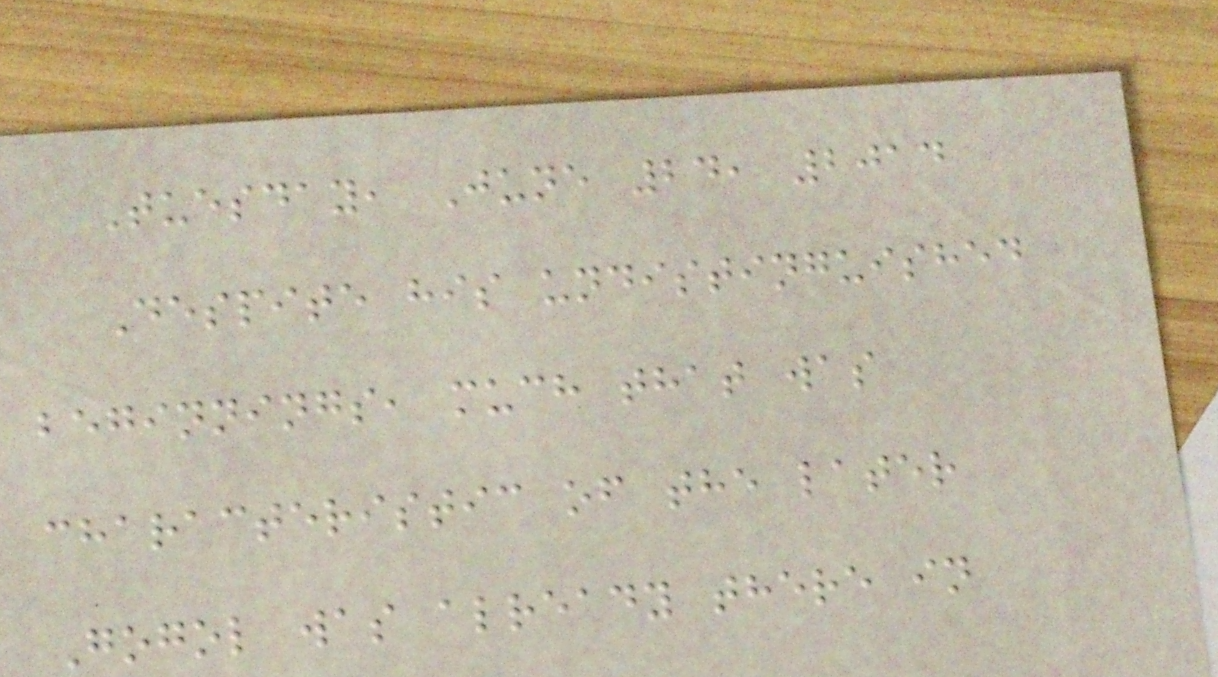Tuesday, June 24, 2014
Despite his undistinguished
beginnings, much that was
characteristic of the later
Gogol was already there in
